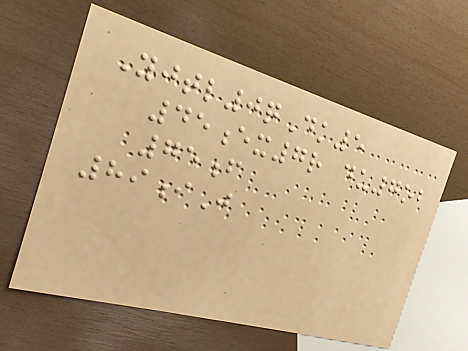Yjtl0qDk5
45ex7r du7ob
75f
89iJ
